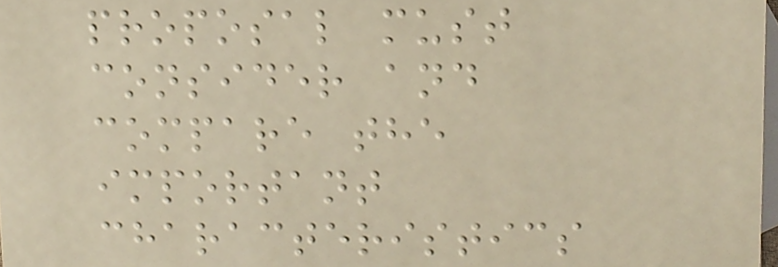proposal must
consider and
compare the
important
characteristics
